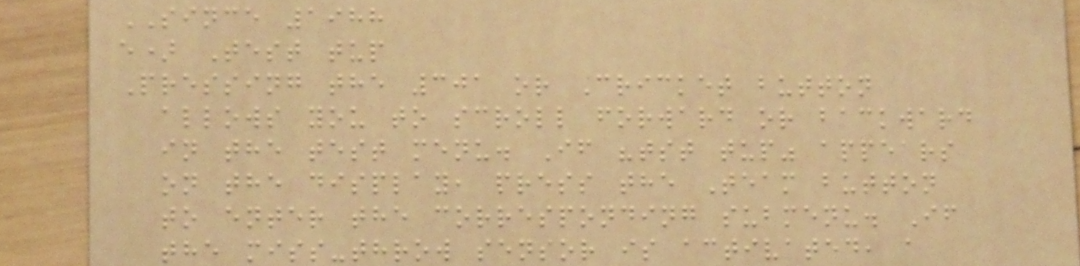SINCE 1988
e) Test tup
Pressing the 301 or Cricket button
allows you to scroll forward or backward
in the test menu. If "tst tup" appears
on the display, press the Team button
to enter the corresponding submenu. If
the miss-throw sensor is activated, a
